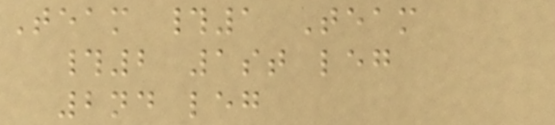Team #1 Team
#2 1st leg
2nd leg
